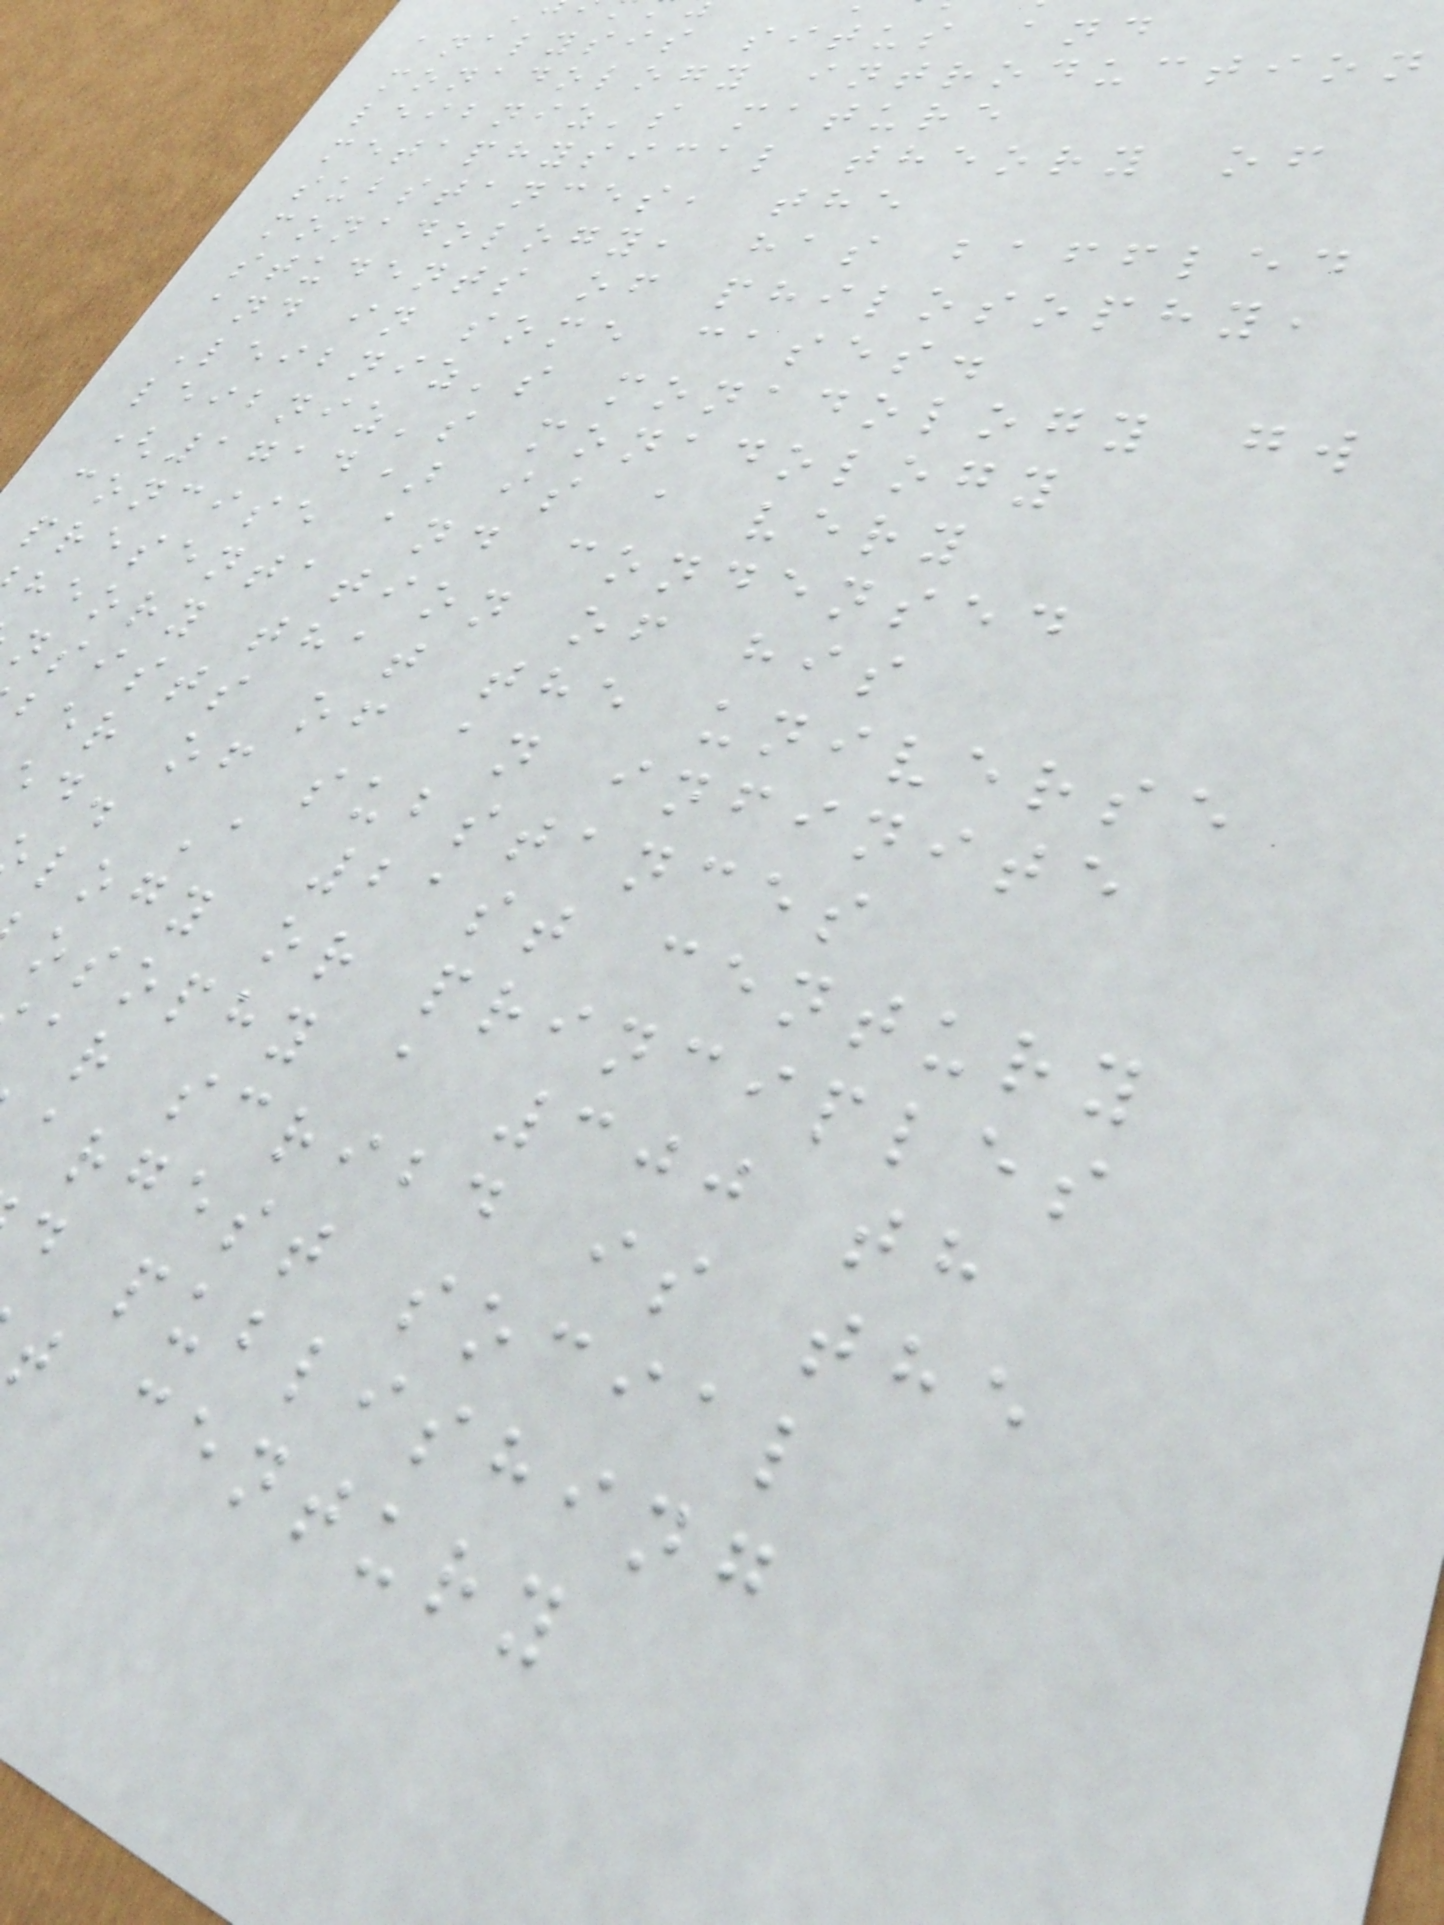analysis situs and
monadology introduction
leibniz's mature
metaphysical theory of
substances, the
monadology, has baffled
students of philosophy,
and in some cases.
Leibniz's monadology gw
leibniz's monadology
(1714) is a very
concise and condensed
presentation of his
heory that the universe
nsists of an infinite
ber of substances
d. A 21st century
logy or principles
osophy a 300 th
ar scribd is the
argest social
d publishing
t century
